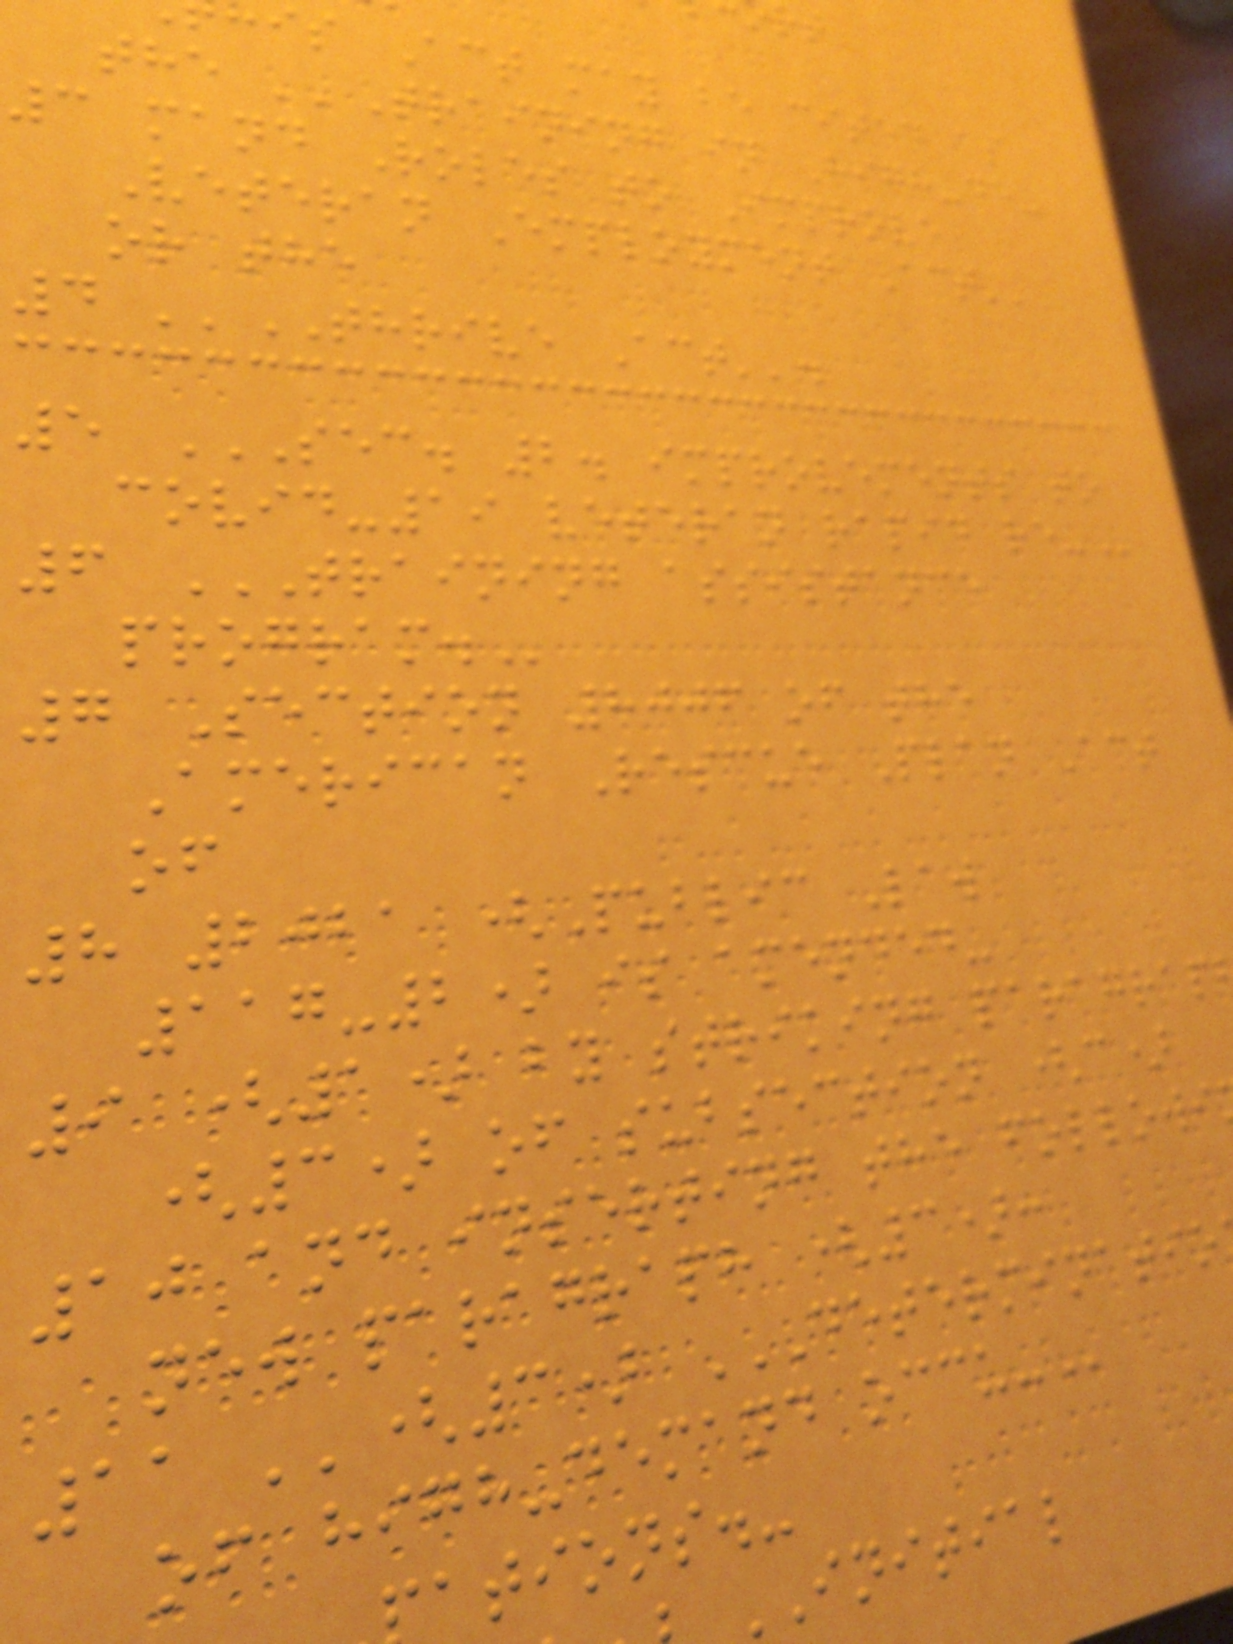is Act may be cited as
the ''Training in High-de-
3 mand Roles to Improve
Veteran Employment Act''
or the
4 ''THRIVE Act''.
5 SEC. 2. IMPROVEMENTS TO
covid-19 veteran rapid
6 TRAINING ASSISTANCE
7 Section 8006 of the
American Rescue Plan Act
of
8 2021 (Public Law
117-2) is amended-
9 (1) by striking paragrap
(3) of subsection (c)
10 and inserting the followi
new paragraph (3):
11 ''(3)
of high-demand
ations.-
INITIAL
